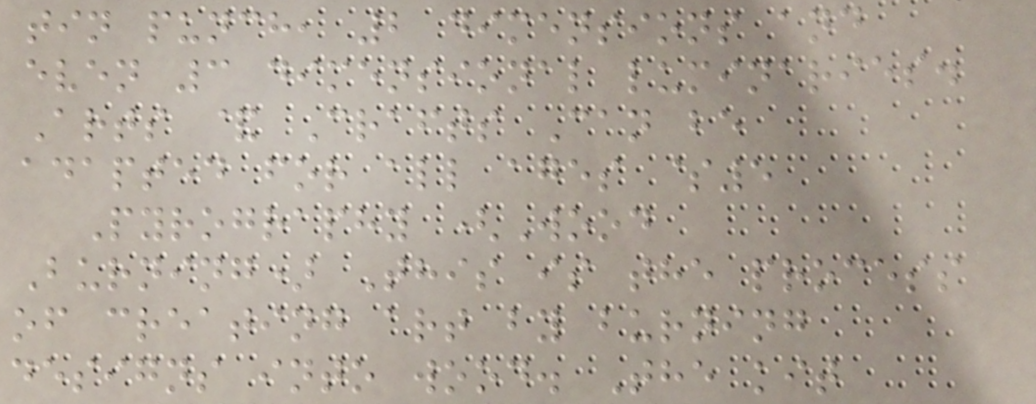tin punch, 2 dimensions and
even 3 dimensional luminaries.
Arts & Crafts Can be
adapted for all ages $5
Pyrography (Wood
Burning) This is the process
of creating art by burning
designs into wood. The kit
